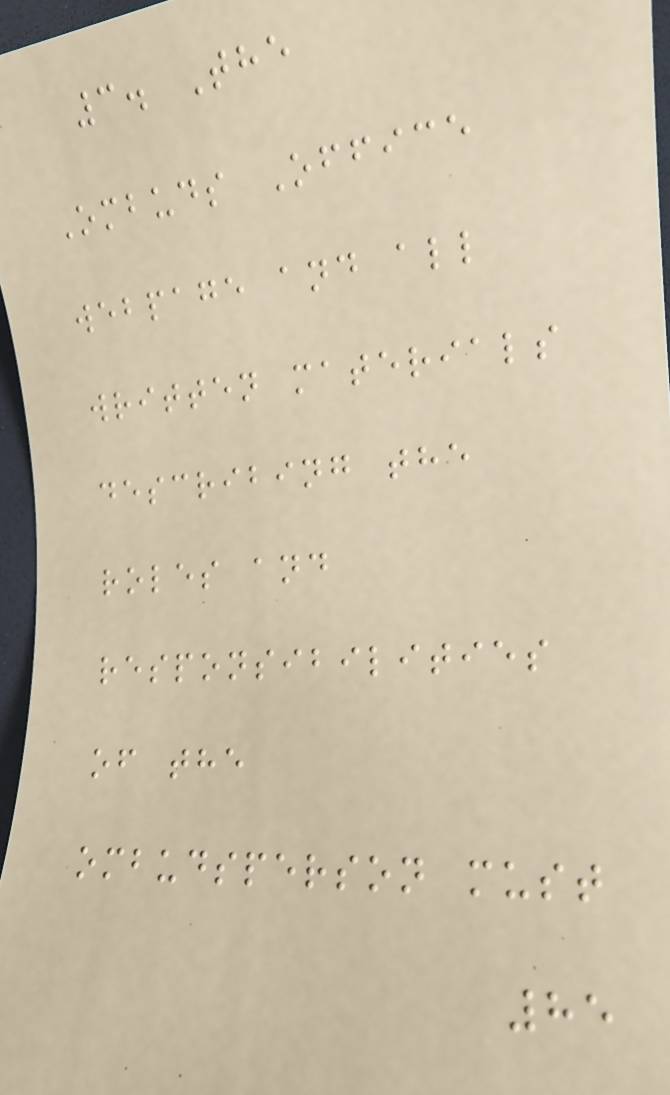3. The
Ombuds Office
webpage and all
written materials
describing the
roles and
responsibilities
of the
ombudsperson must
85
